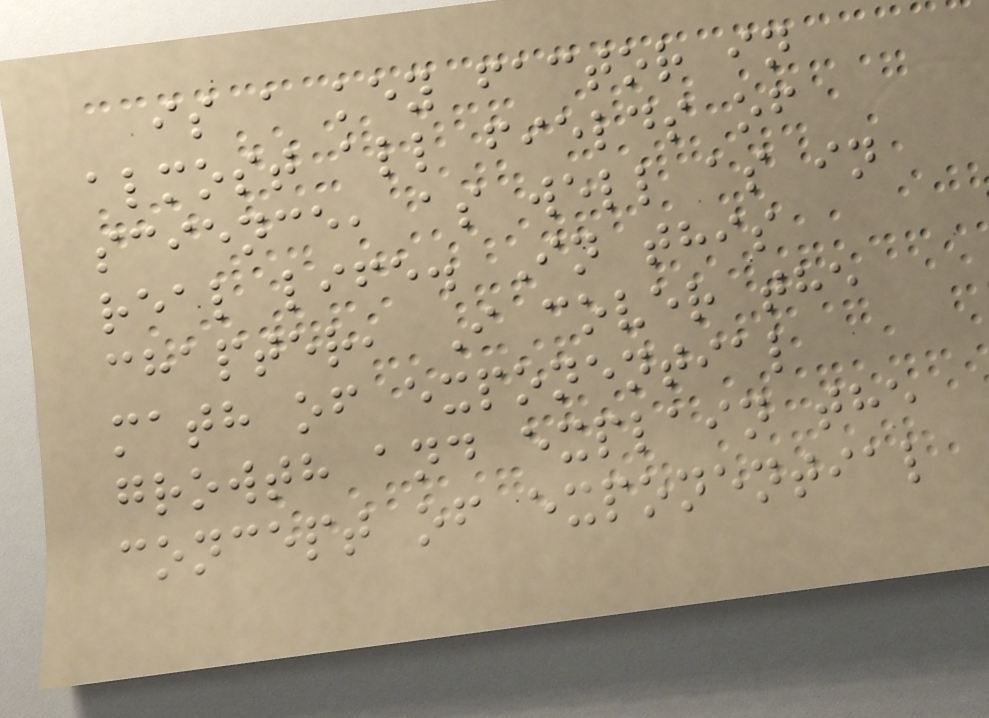is a key factor in
almost all fields of
science, as well as in
real life. In this
chapter, I cover the
math of exponential
growth and explain the
concept of exponential
